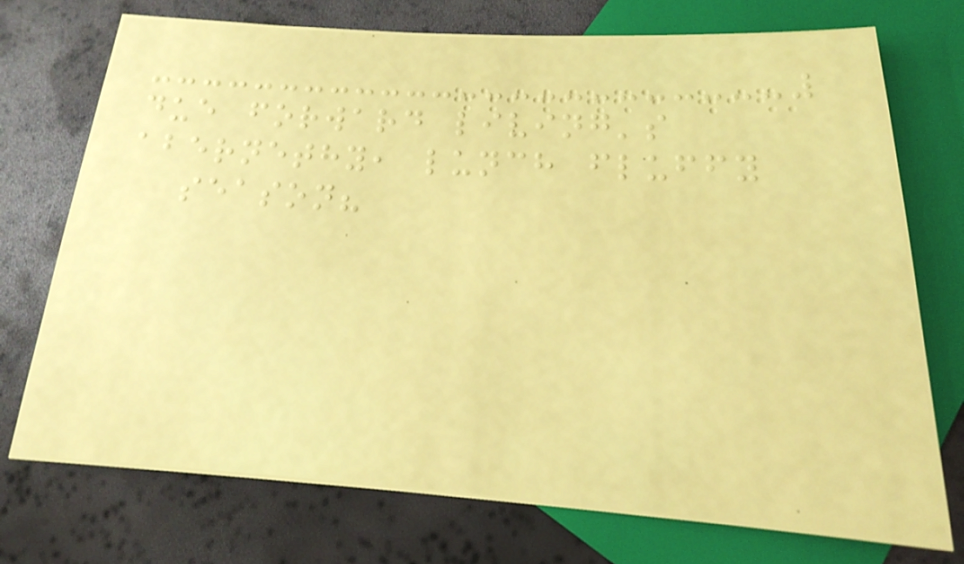due forward living's
abernethy, lunch fluffy
season?
